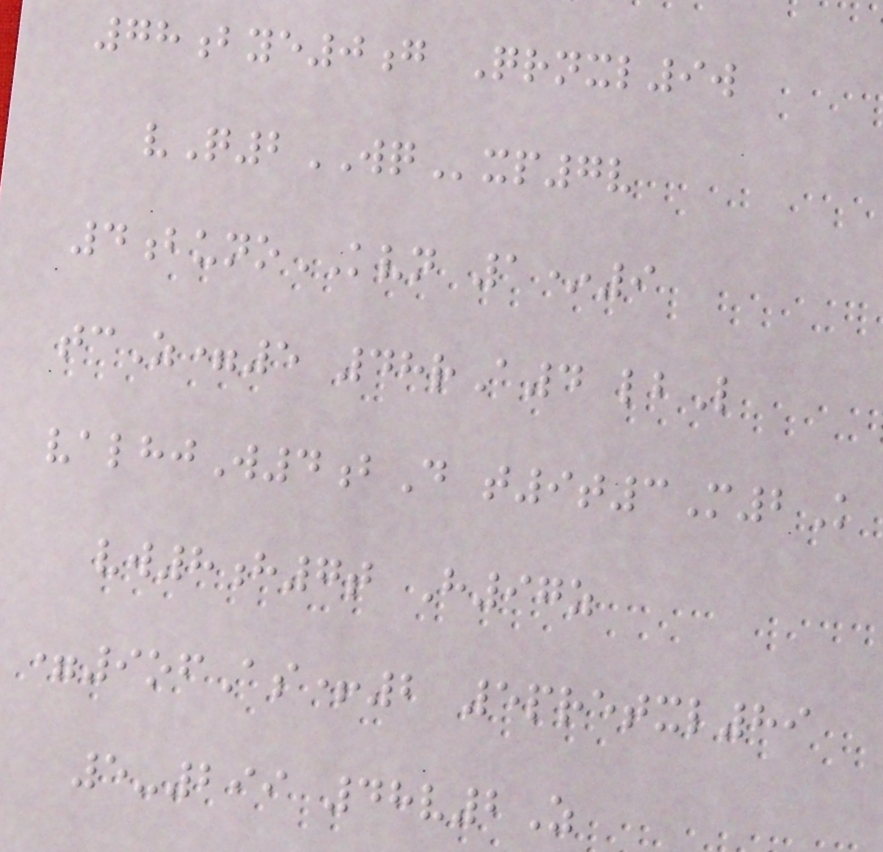78bye0g Qrnxl9w
vQ2WQxp7v
4bunoKVN 1*9
tcZ=5 48rA4 lbL
valhjW4bD t9t3M2K
vw8h7t H97z
=9ofAs+2 5pretxl89
5-299 48v2Z
